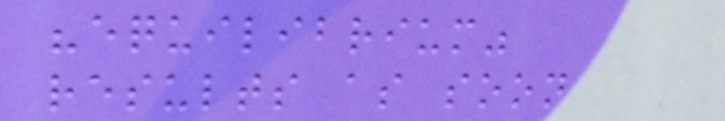"equilibrium"
results as soon
